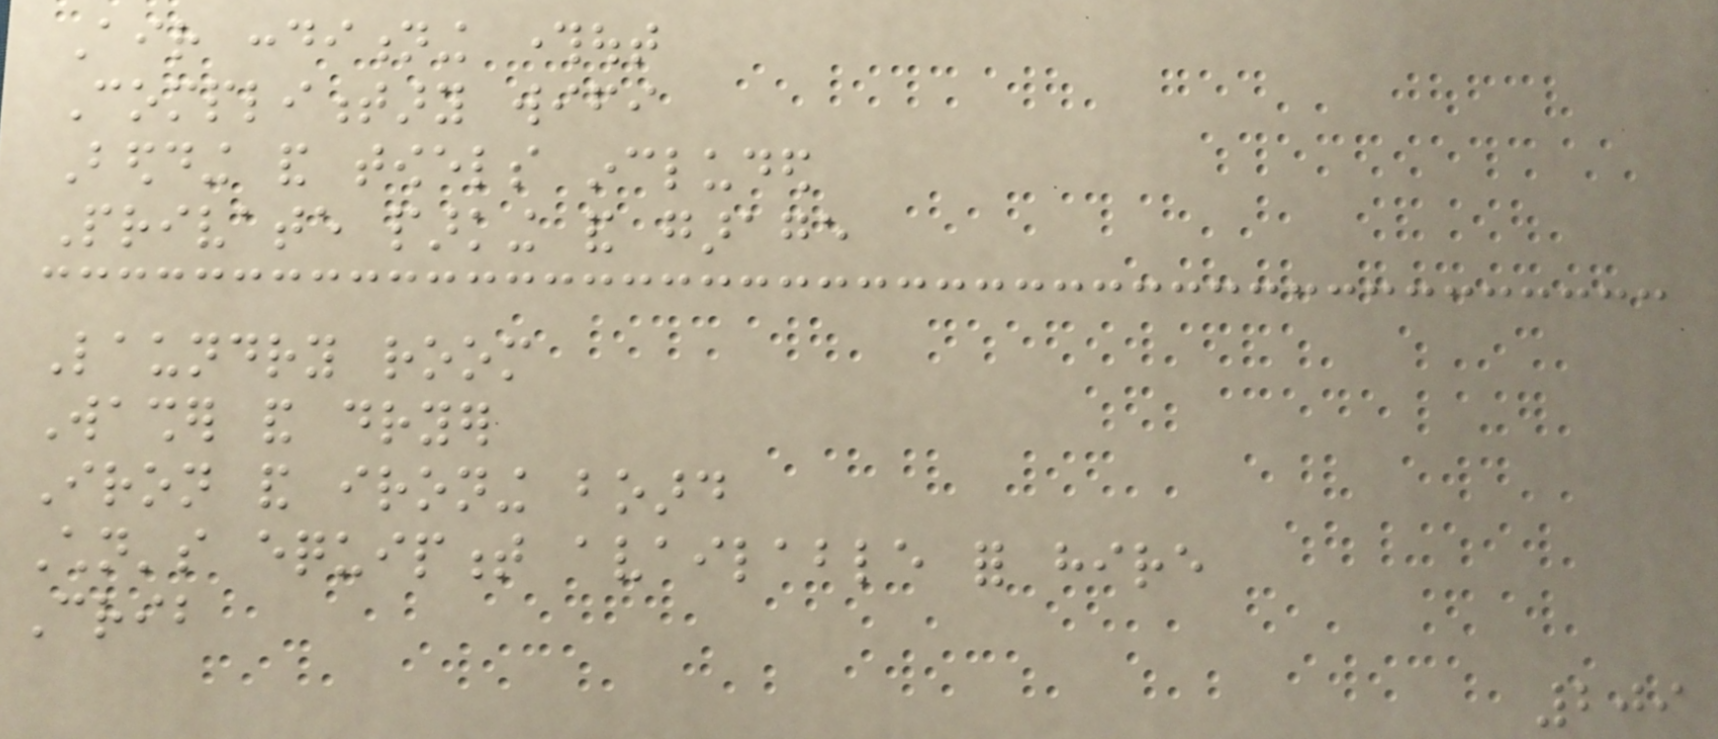Air conditioning throughout
Complimentary wifi
Bedding and towels included
Private parking and garage
Laundry room
Washer and dryer
Iron and ironing board
Children's equipment available for hire
Crib
209
